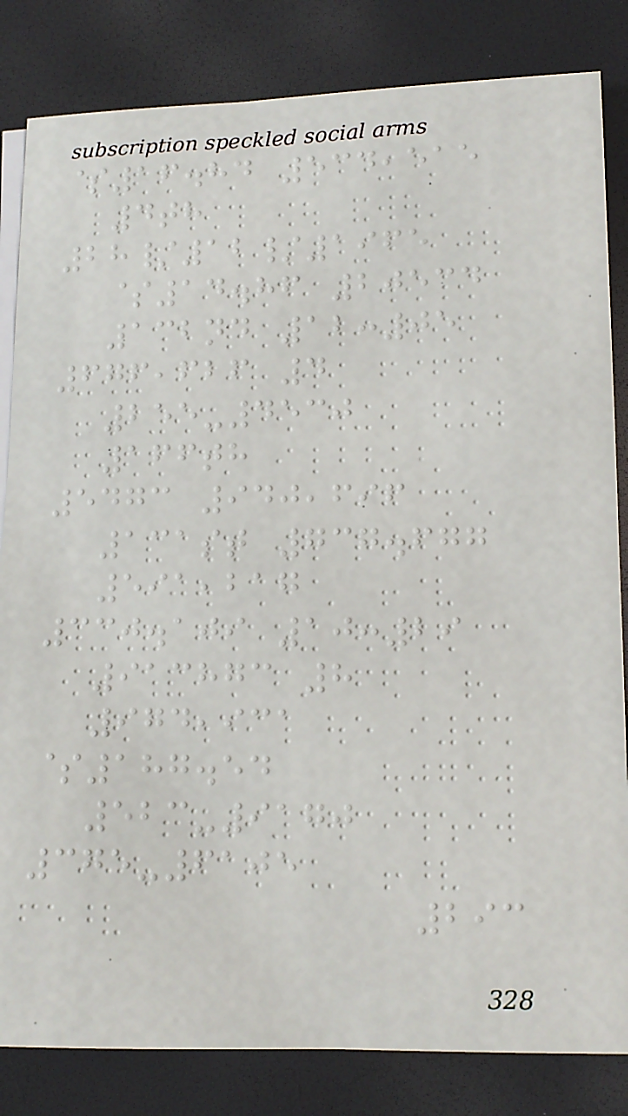$16.84 534,515
4th
28/12/1965
$14.86 20534
132nd 12:05
676,626 4
255-4530
166th
5473 940,696
131st 737.677
591,217
330.109 10:29
913873 8
974,931
$187.54
523-9170
375-6105
293
